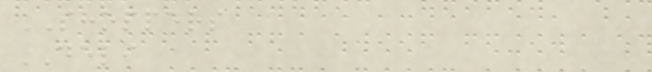SHOPPERS
DELI
